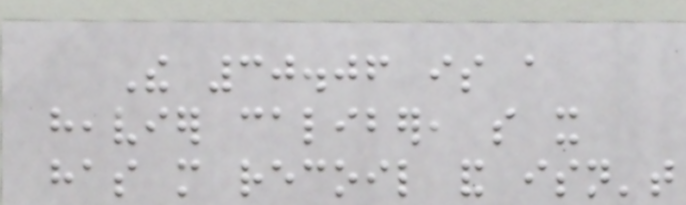The 30.06 is a
heavier caliber, so it
has more recoil and isn't
